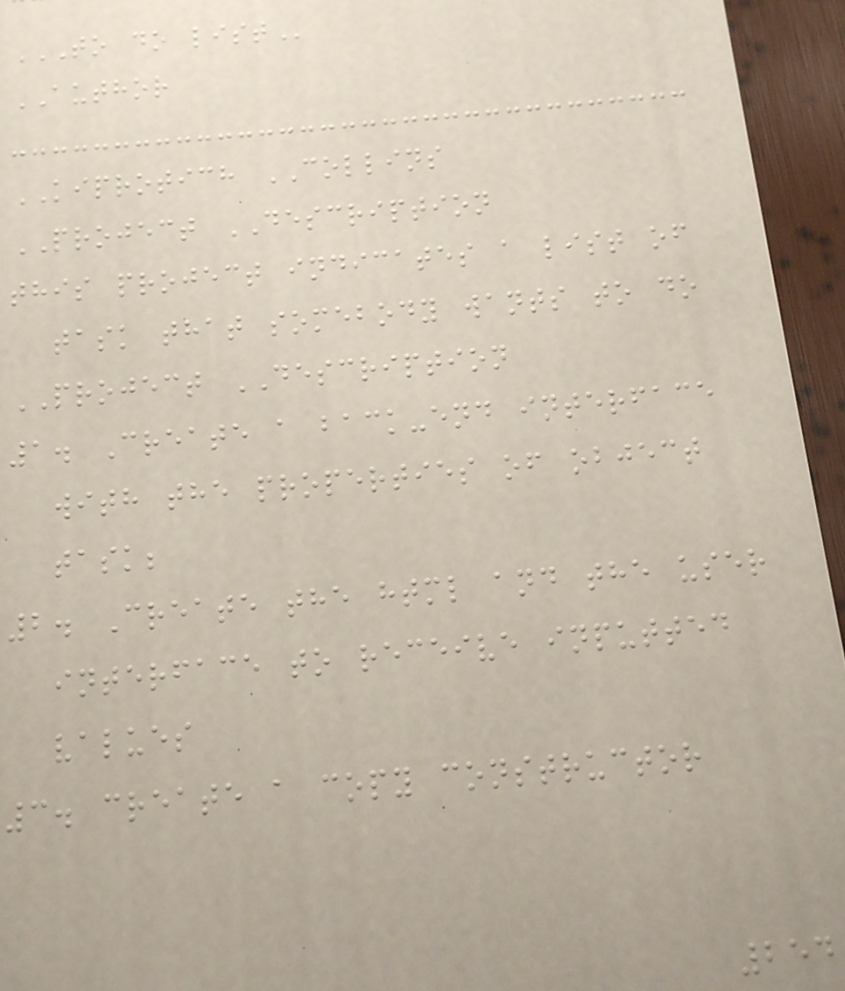TO DO LIST
AUTHOR
KIPROTICH COLLINS
PROJECT DESCRIPTION
this project indicates a list of
task that somebody wants to do
PROJECT DESCRIPTION
1. Create a back-end interface
with the properties of object
task;
2. Create the html and the user
interface to receive inputted
values
3. create a copy constructor
254
